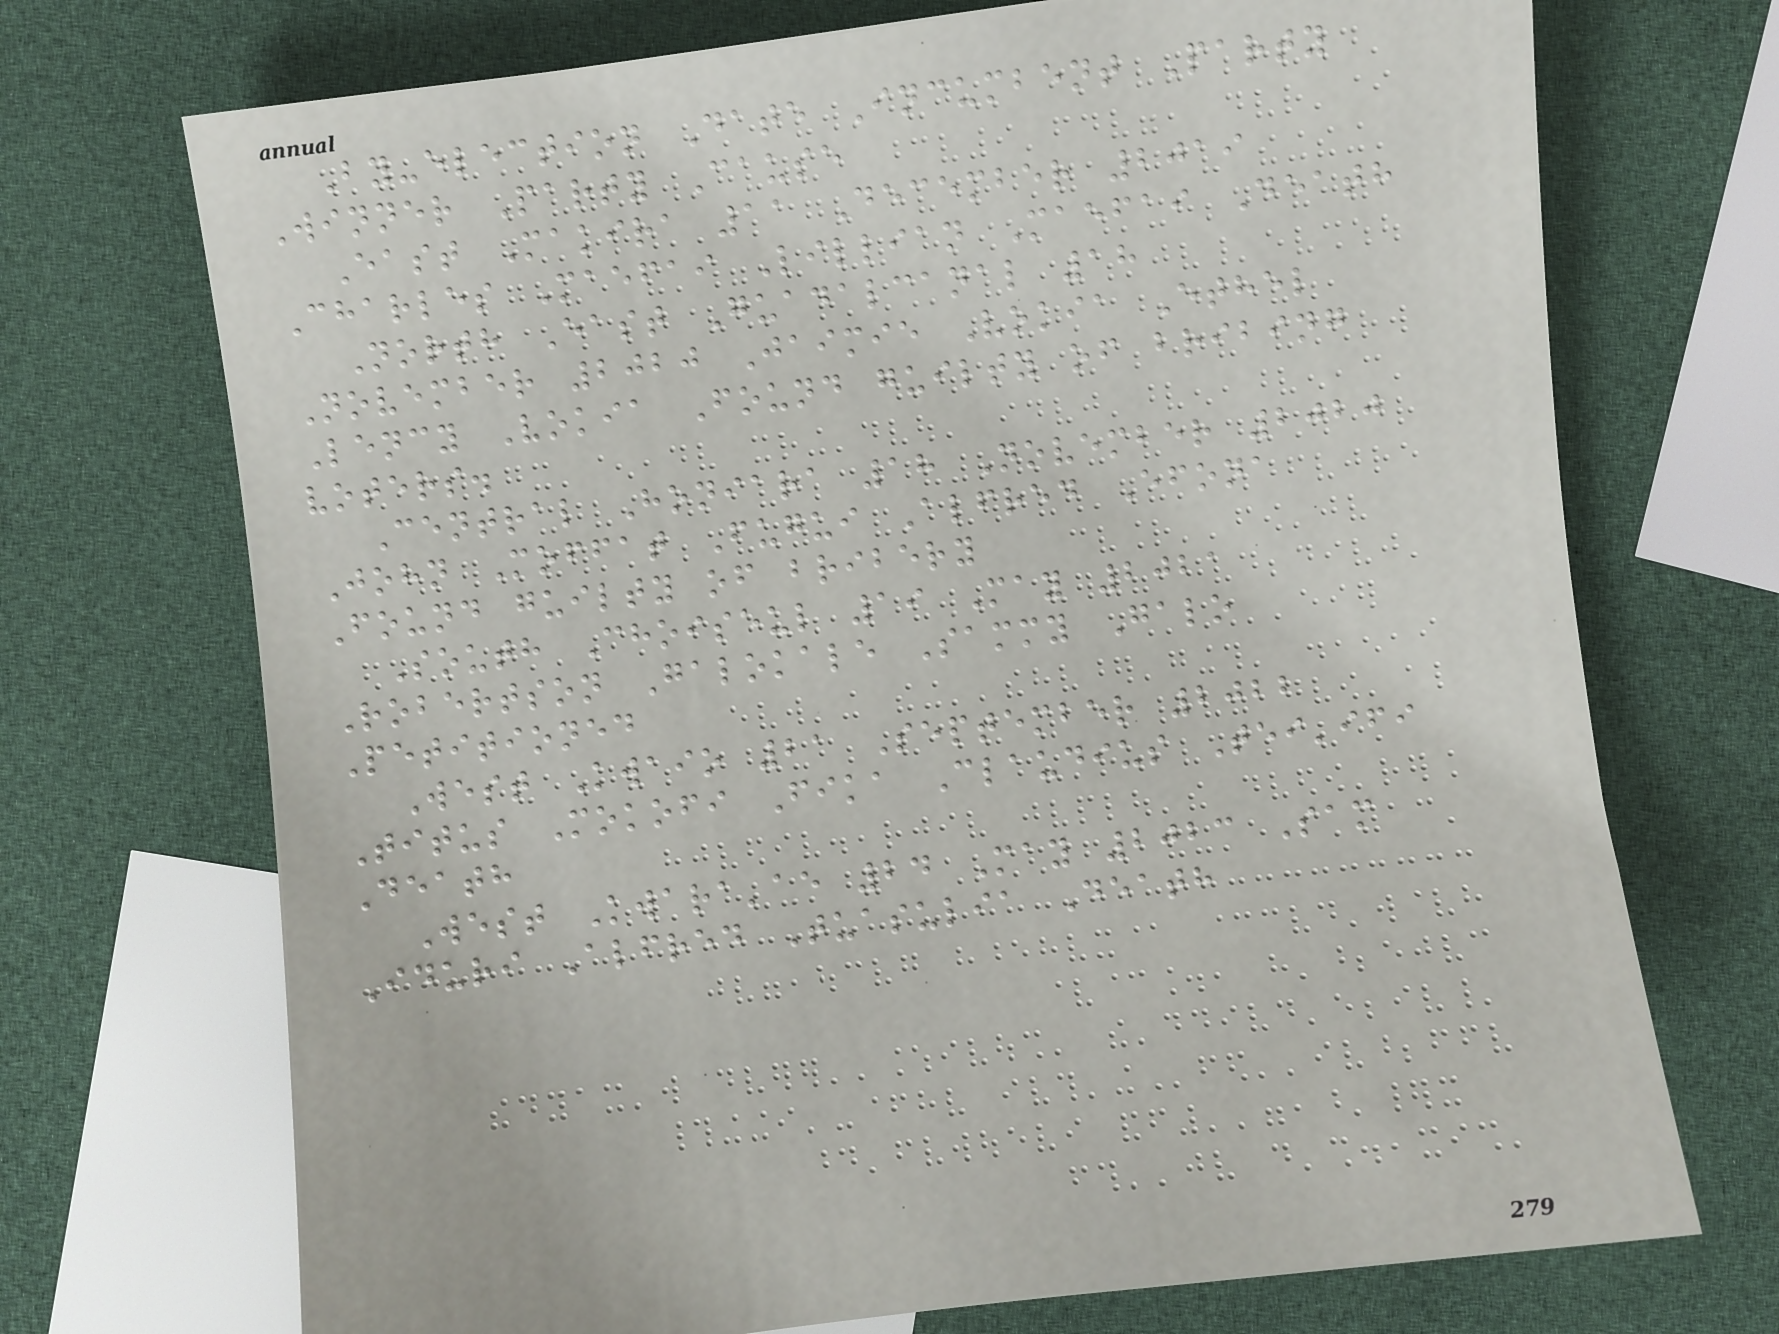By-election Date Incumbent Party
Winner Party Cause
East Makira 11 December 2019
Charles Maefai Lillian Maefai Death
North East Guadalcanal 18
November 2020 Jaimie Vokia Ethel
Lency Vokia Found guilty of bribing
voters.
Central Honiara 18 November 2020
John Moffat Fugui Alfred Efona
Found guilty of bribery
South Choiseul 19 May 2021
Robertson Galokale Sammy Galo
Petitioned
West Kwaio 21 September 2022
Titus Mokofi Fika Claudius Tei'ifi
Death
West Kwara'ae 24 May 2023 Sam
Iduri Alfred Tuasulia Death
